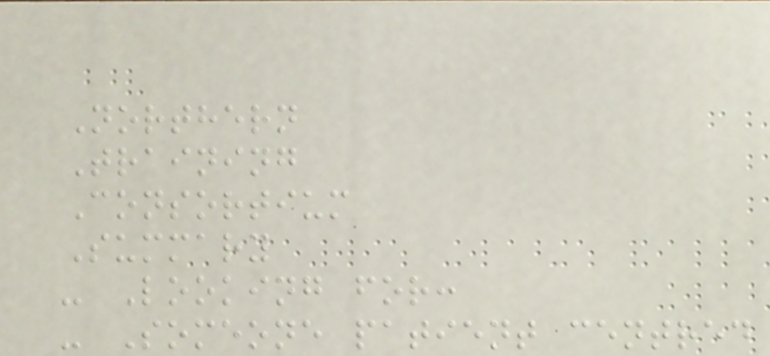Northern
Training
Consortium
Summary
- Looking for:
- Someone patient centred
